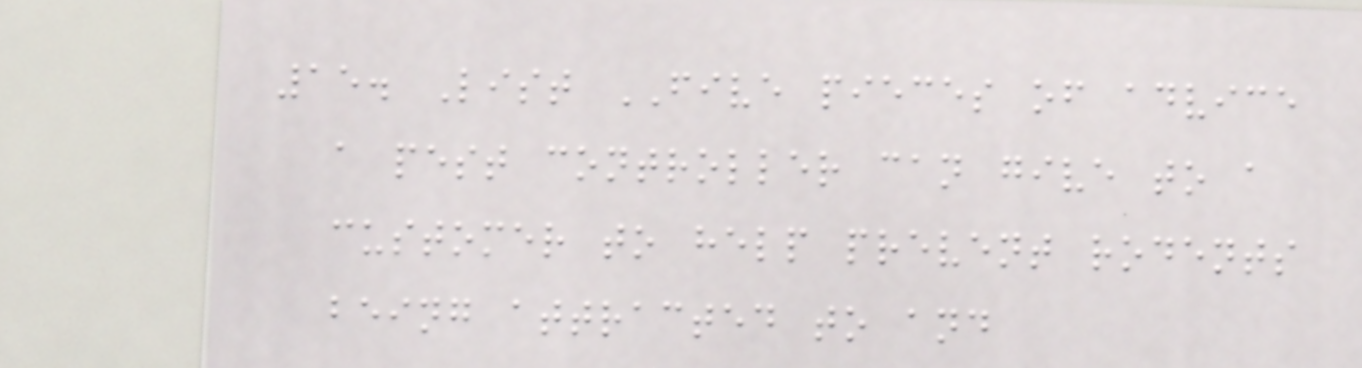15. List FIVE pieces of advice
a pest controller can give to a
customer to help prevent rodents
being attracted to and
